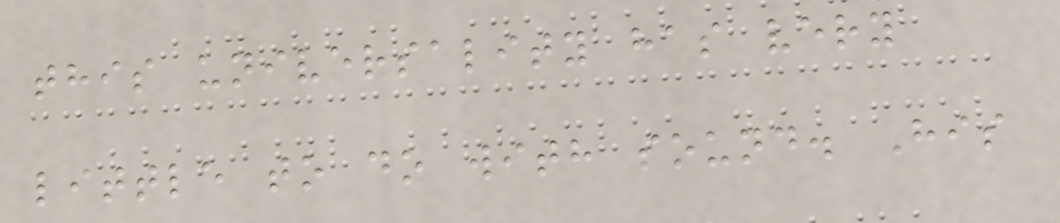this universality has very
little to do with sound. His
